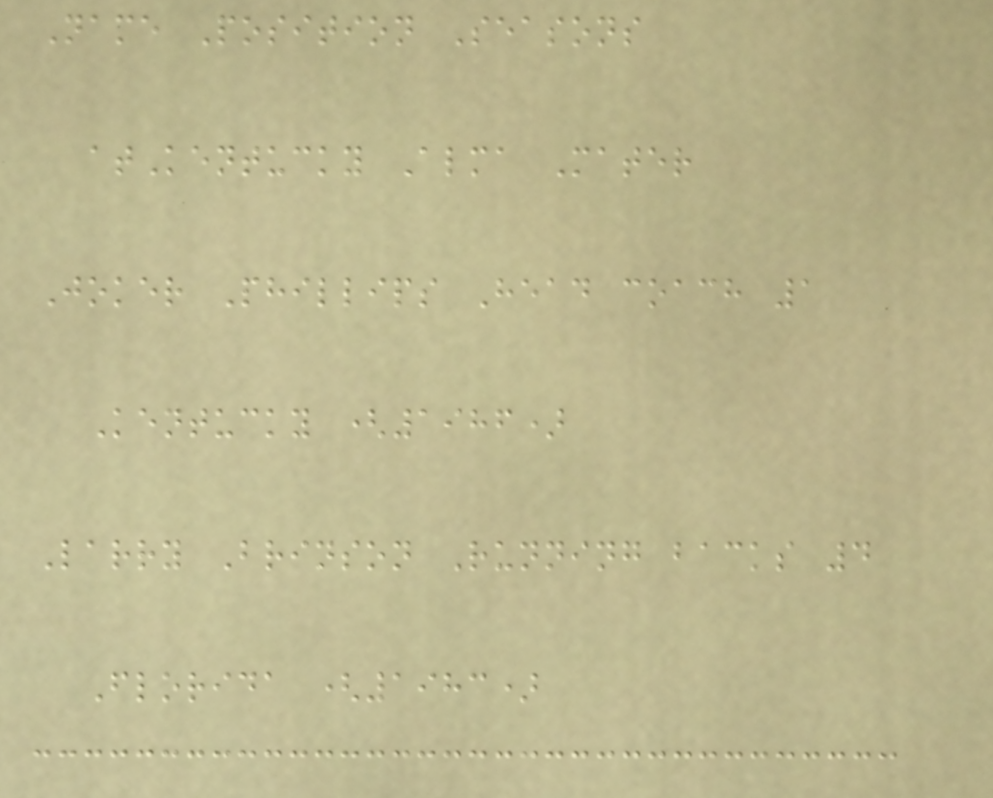Name Position Seasons
atKentucky Alma Mater
Joker Phillips Head coach 1
Kentucky (1986)
Larry Brinson Running backs 4
Florida (1983)
